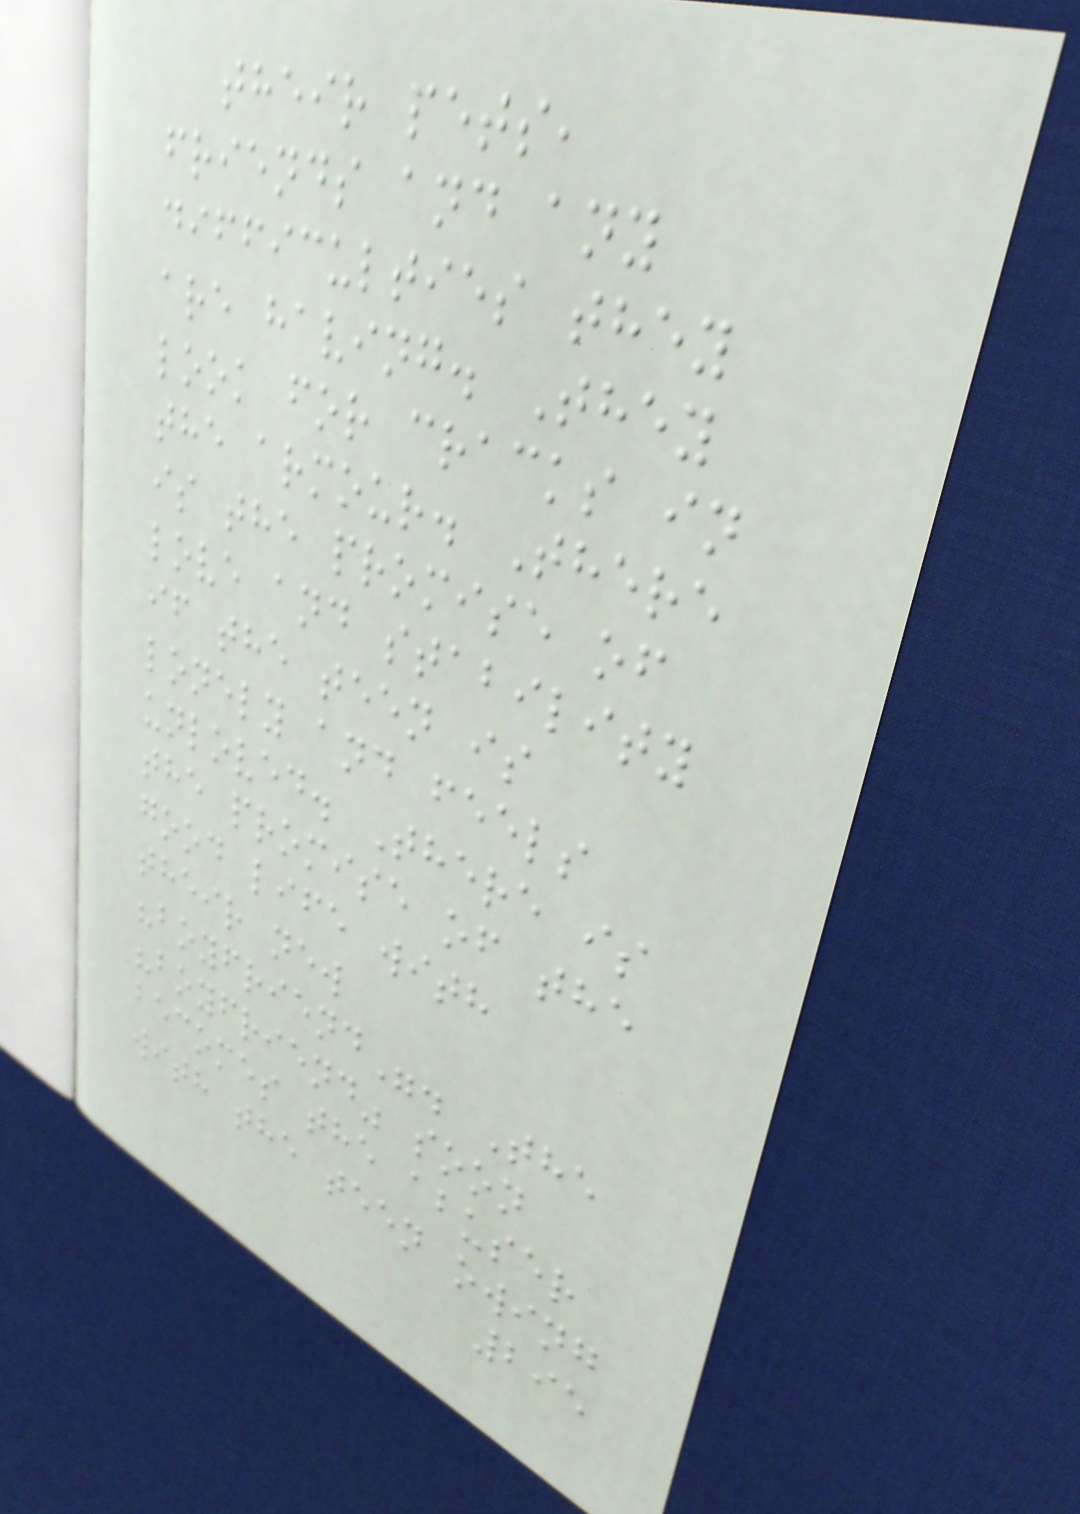their pets,
friends and any
difficulties they
are having. They
look for cracks in
the armour. There
is the promise of
love and stability
if the teen is
lonely and feels
unloved. There is
the promise of the
good life with
their new
"boyfriend". The
"boyfriend" soon
becomes the abuser
with the teen owing
295
